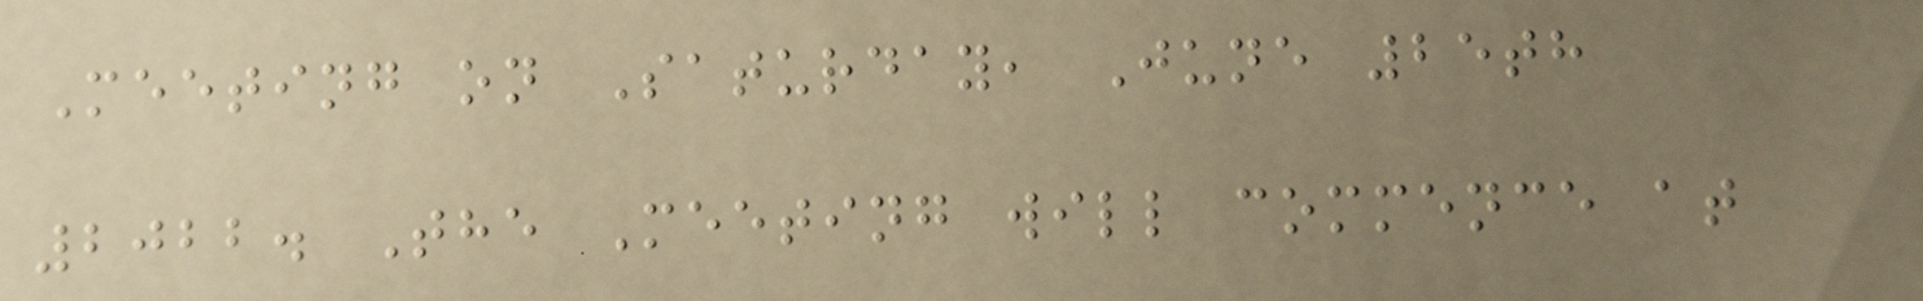Meeting on Saturday, June 25th
2022. The Meeting will commence at
